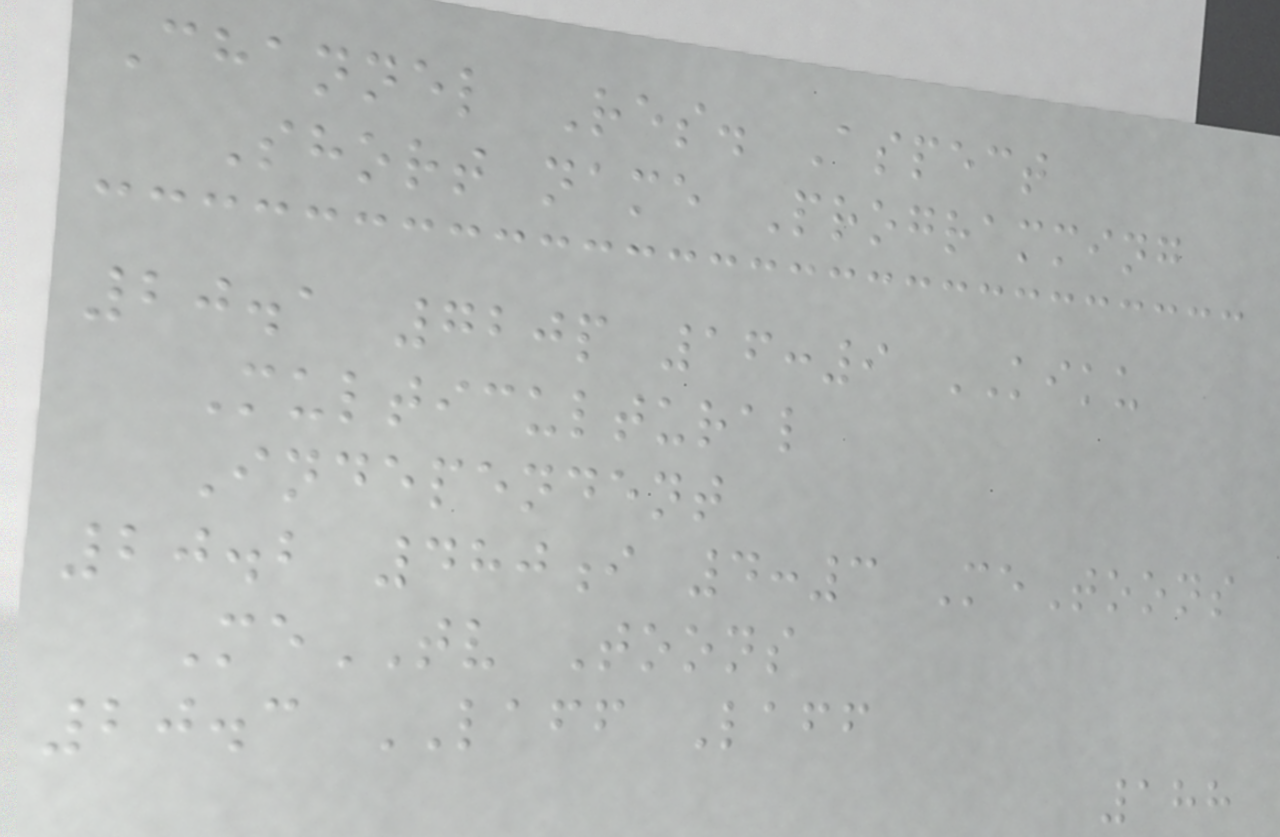Channel Res. Aspect
Short name Programming
20.1 720p 16:9 KIKU
Multicultural
Independent
20.2 480i 4:3 MeToons
MeTV Toons
20.3 LAFF Laff
188
